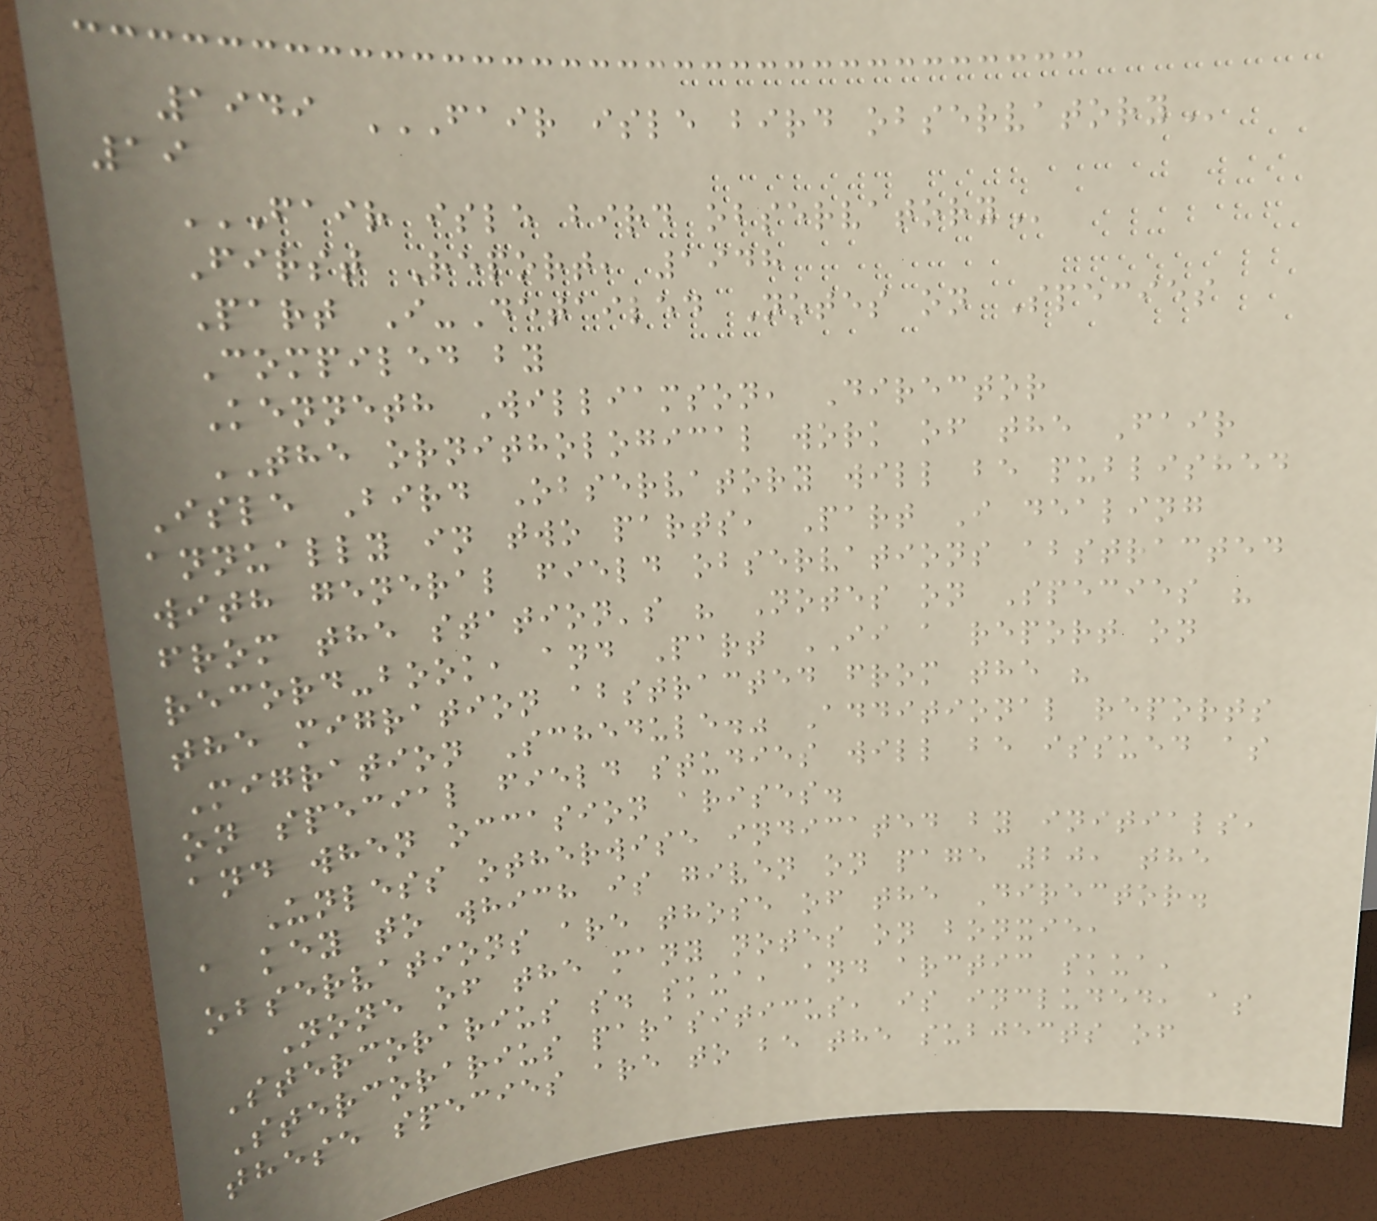1949 FAIR ISLE BIRD OBSERVATORY
19
FAIR ISLE BIRD OBSERVATORY
First Report, 1948
Part I-Detailed Notes on Species
Compiled by
Kenneth Williamson, Director
THE ornithological work of the Fair
Isle Bird Observatory will be published
annually in two parts, Part I dealing
with general field observations abstracted
from the station's " Notes on Species "
record-book, and Part II a report on
the migration abstracted from the "
Migration Schedule." Additional reports
on special field studies will be issued as
and when occasion arises.
Unless otherwise indicated by initials,
a key to which is given on page 20, the
observations are those of the Director.
None of the many notes on bonxie,
Stercorarius s. skua, and arctic skua,
Stercorarius parasiticus, is included, as
these species are to be the subjects of
